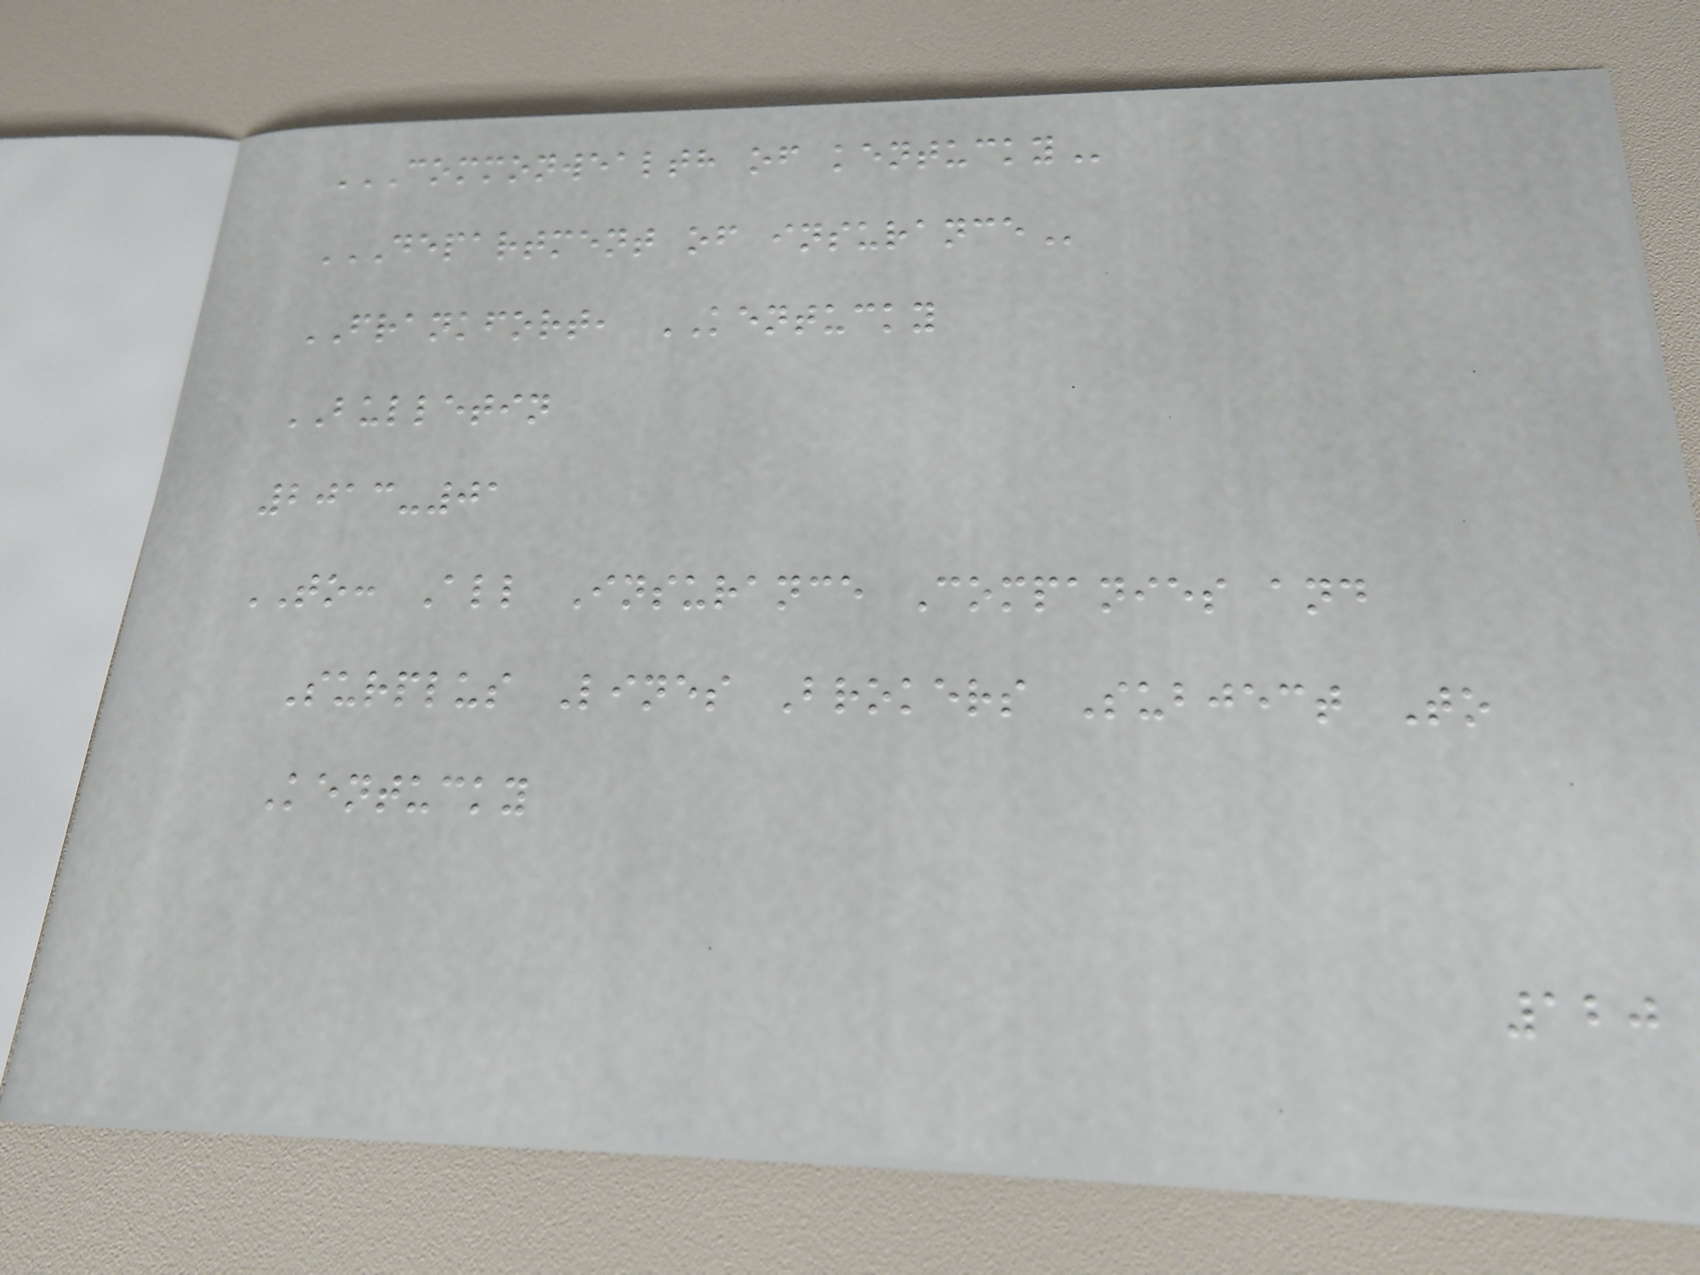COMMONWEALTH OF KENTUCKY
DEPARTMENT OF INSURANCE
FRANKFORT, KENTUCKY
BULLETIN
2013-01
TO: All Insurance Companies and
Surplus Lines Brokers Subject To
Kentucky
120
